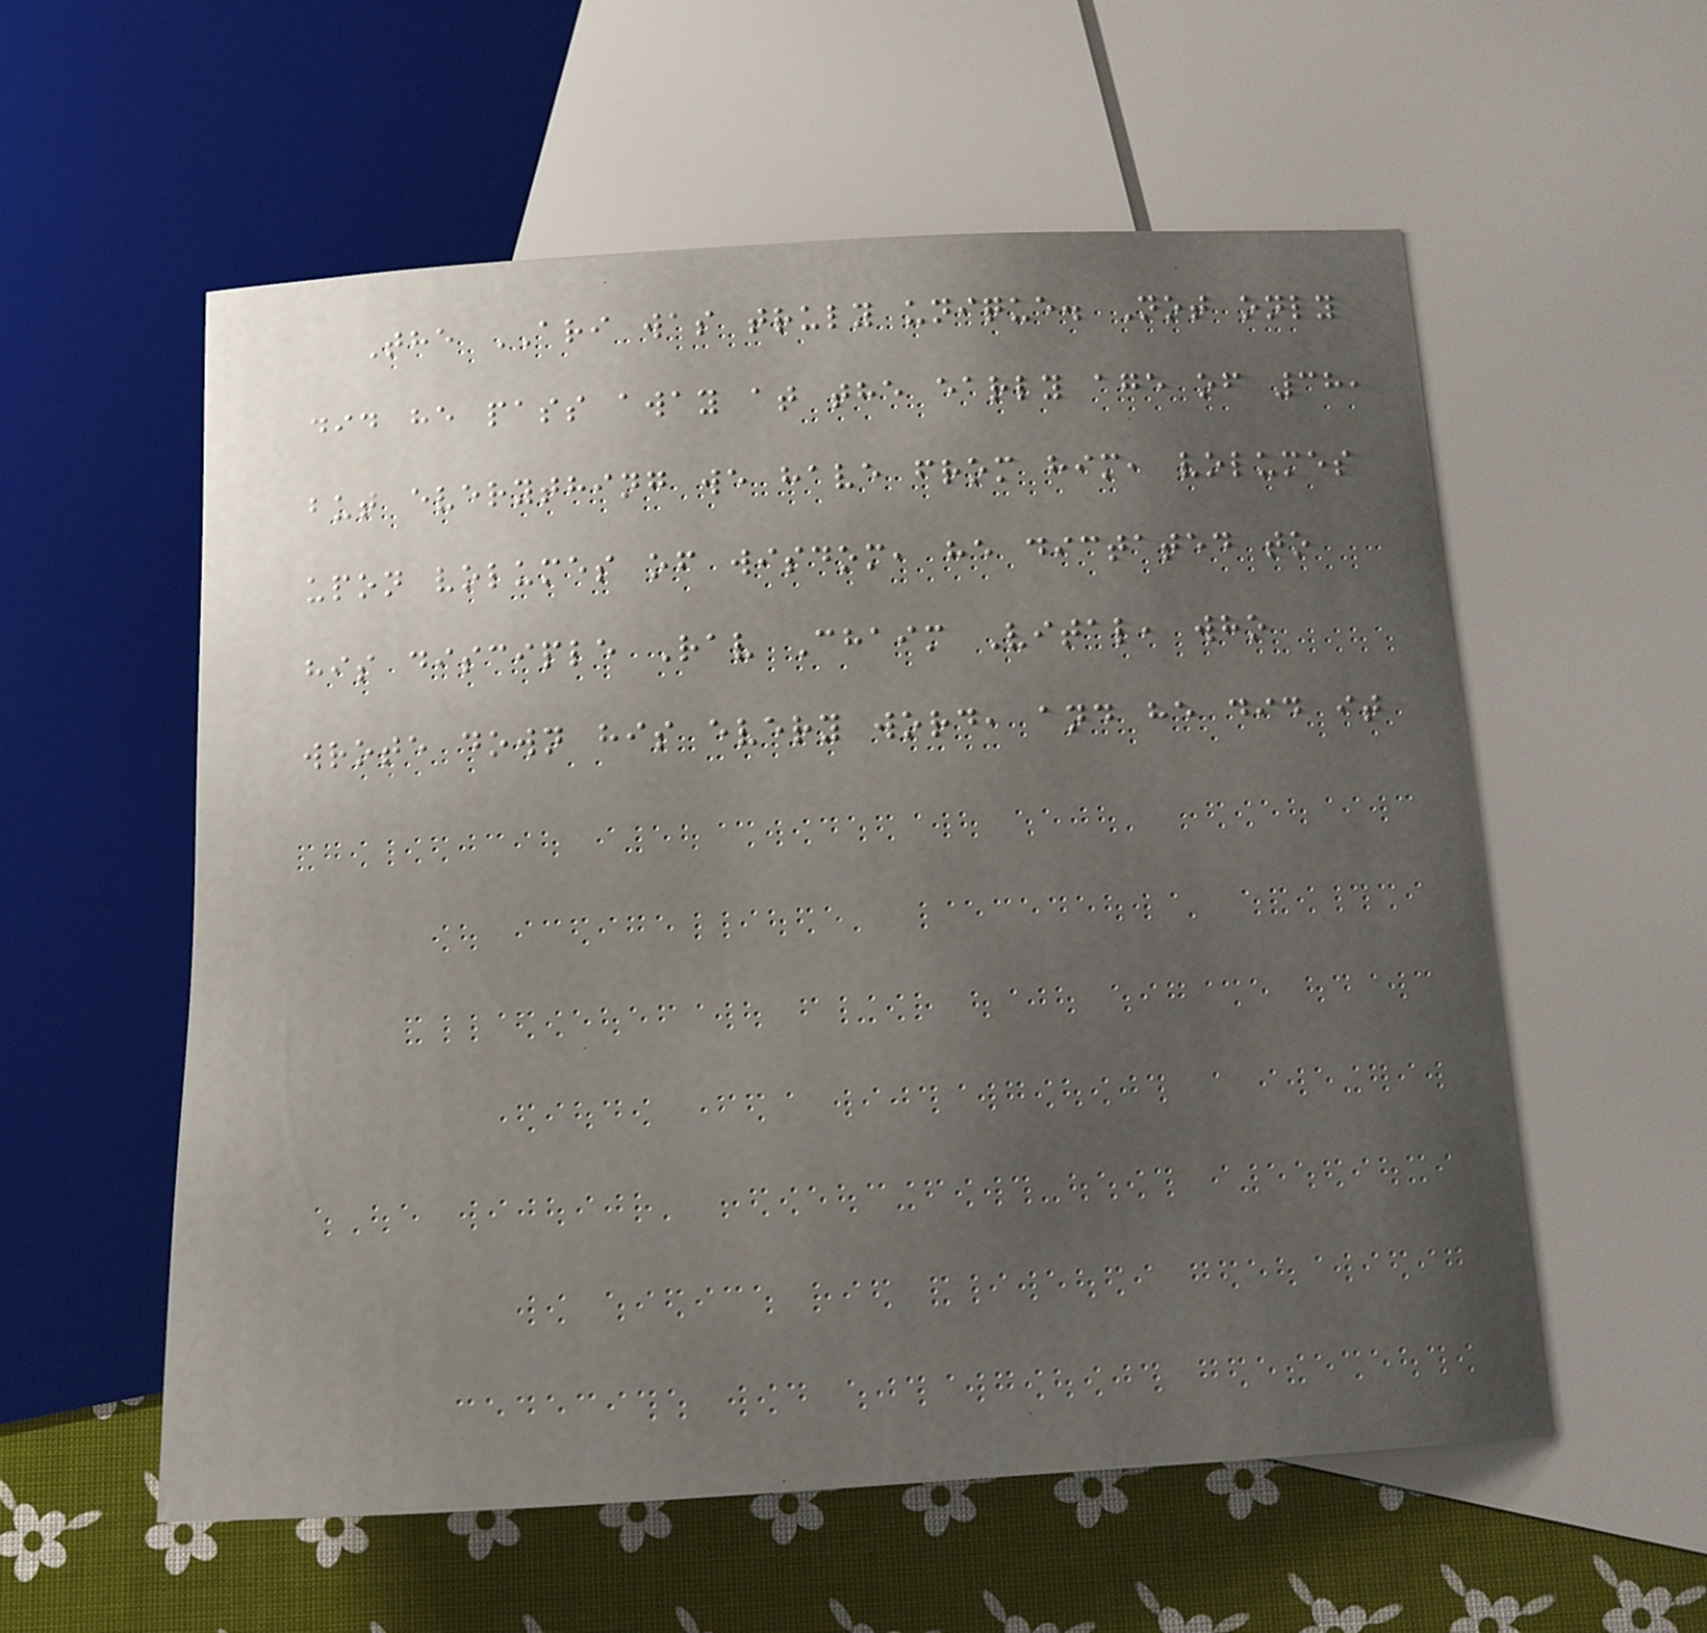The ARI was truly unique. Not only
did he pass away at the early age of 38,
but everything we have from him, volumes
upon volumes of wisdom, he dictated to
his disciple Rav Chaim Vital, who
wrote down his every word, and he did it
